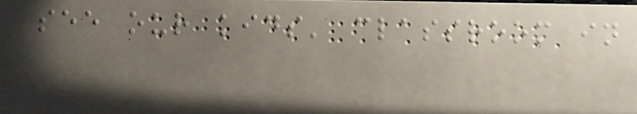see our kids' classroom in
